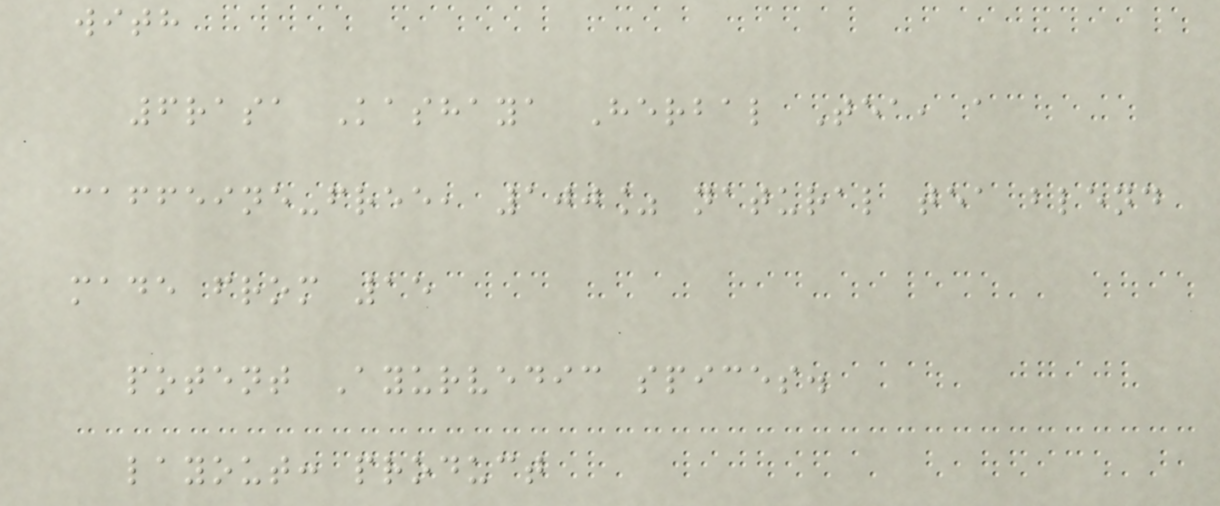with
6rasa Kashaya Herbal Tea, a
caffeine-free, 100% natural tea blend
made from 15
potent Ayurvedic spices.
layout: product
